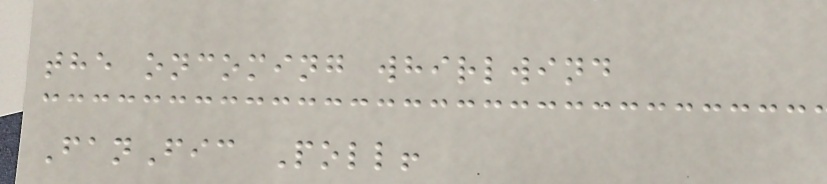the oncoming whirlwind
FanFic Poll!
